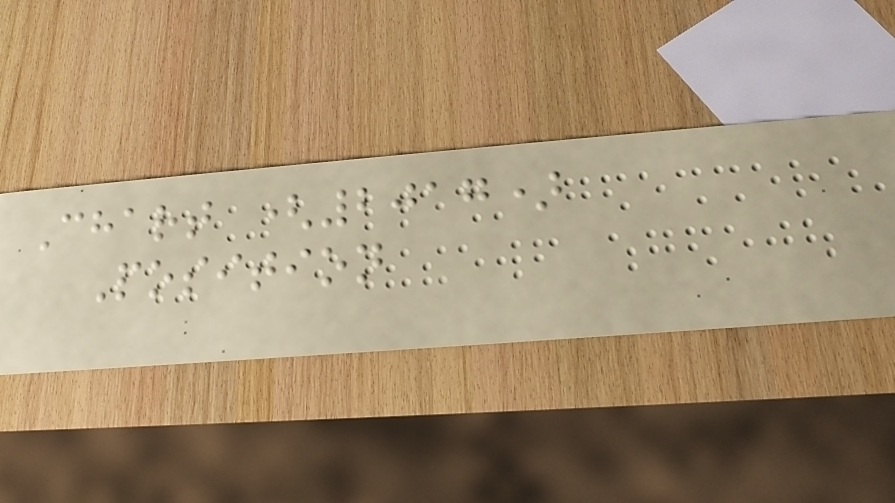Chart (2017)
Position
